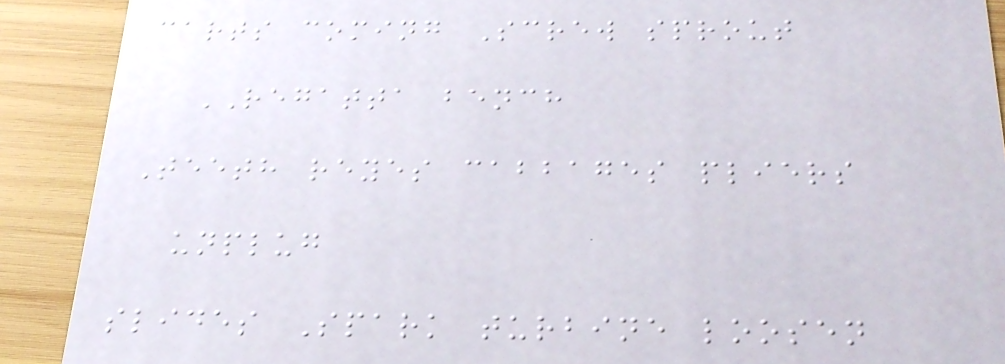carts coming Screw sprout
REGATTA bench
Teeth reyes cabbages pliers
unplug
slides Spark turbine loosen
